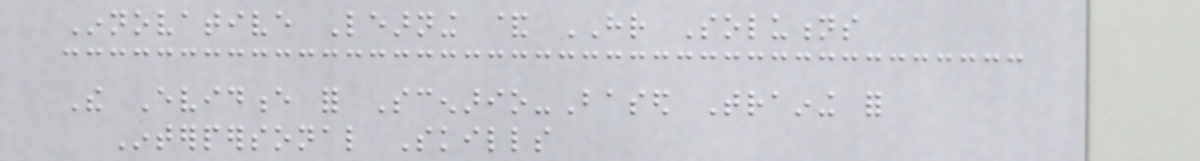Innovative Learning & HR Solutions
The Evidence for Scenario-Based Training for
Interpersonal Skills
